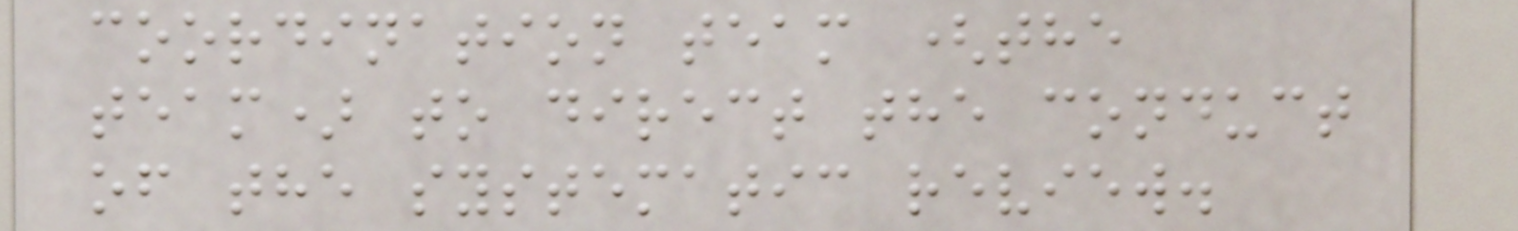coordination team (the
team) to direct the conduct
of the systematic review.
